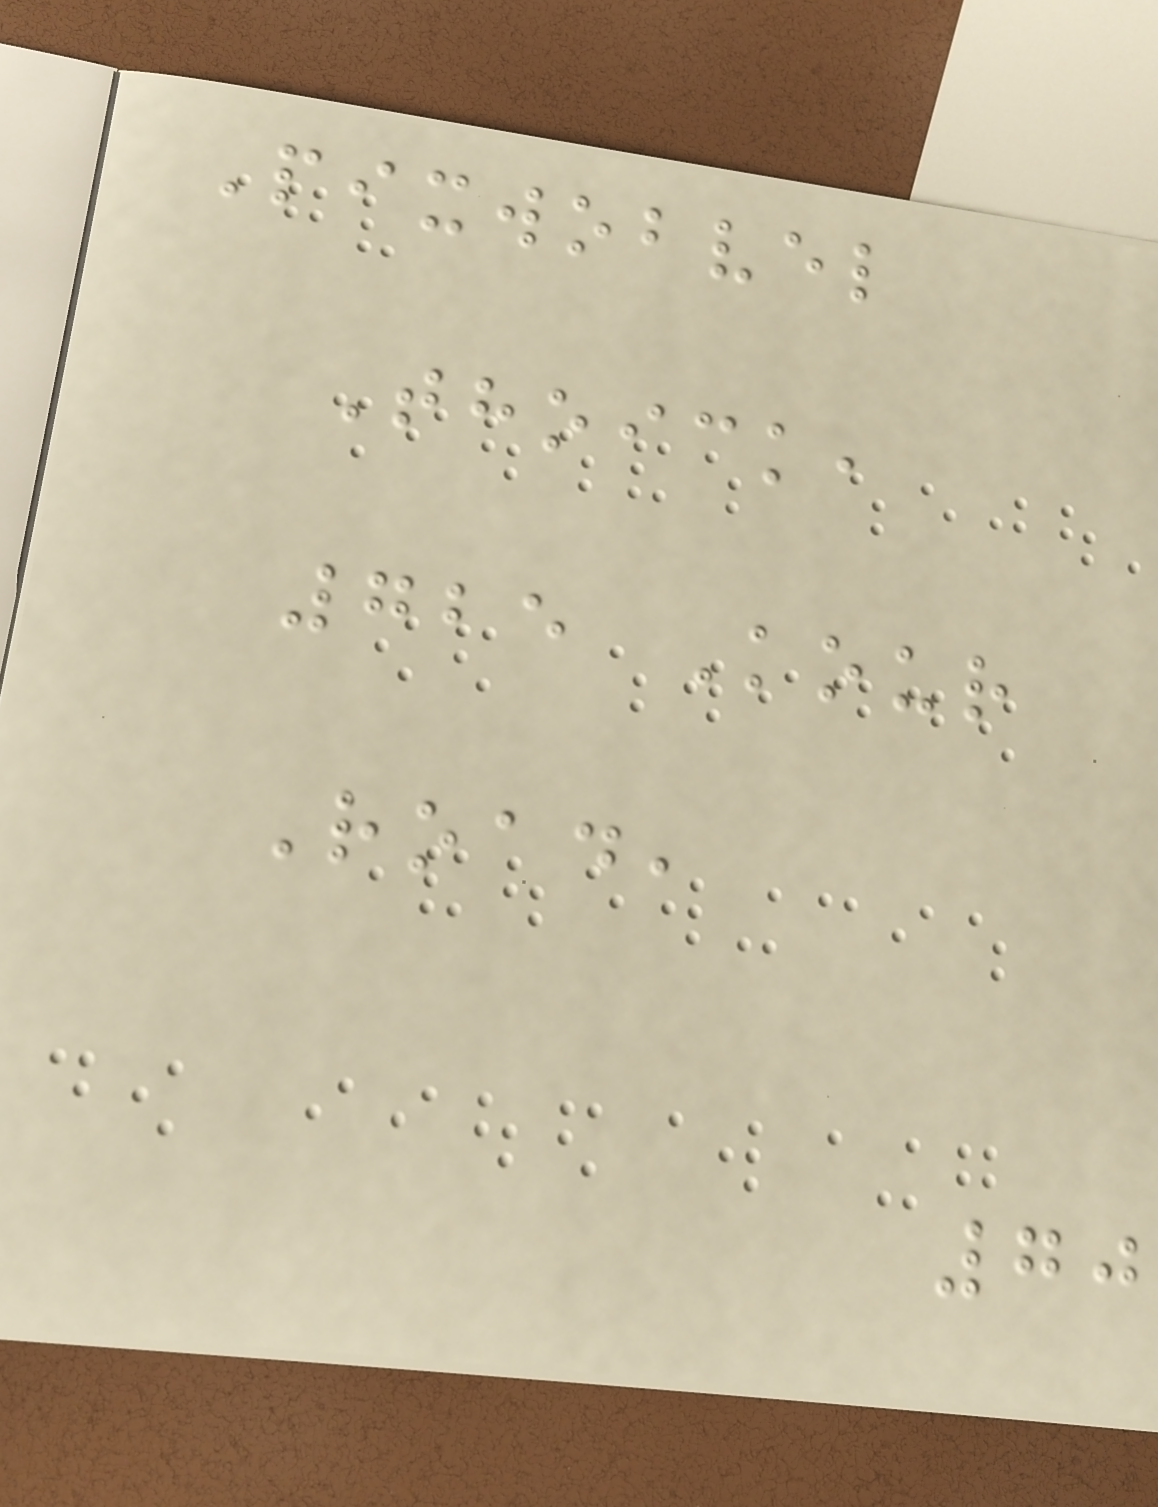Pixwobvel
Thoick,
725 Kour
Road,
70
